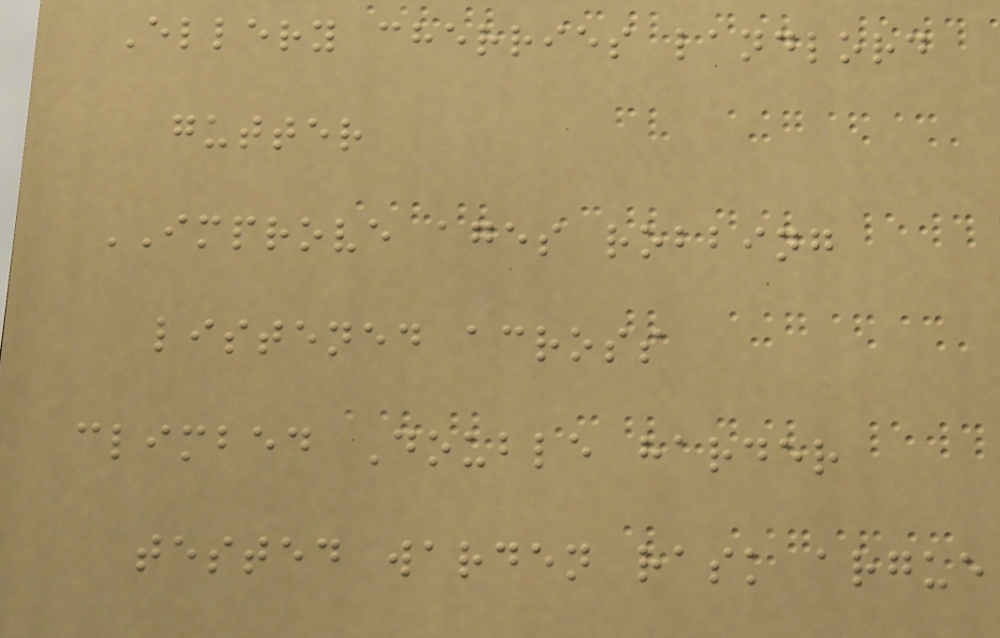Ellery cherries landlord
gutter
IMPROVE ages robbing
listened across
climbed Double harder
tested warden rask argue
